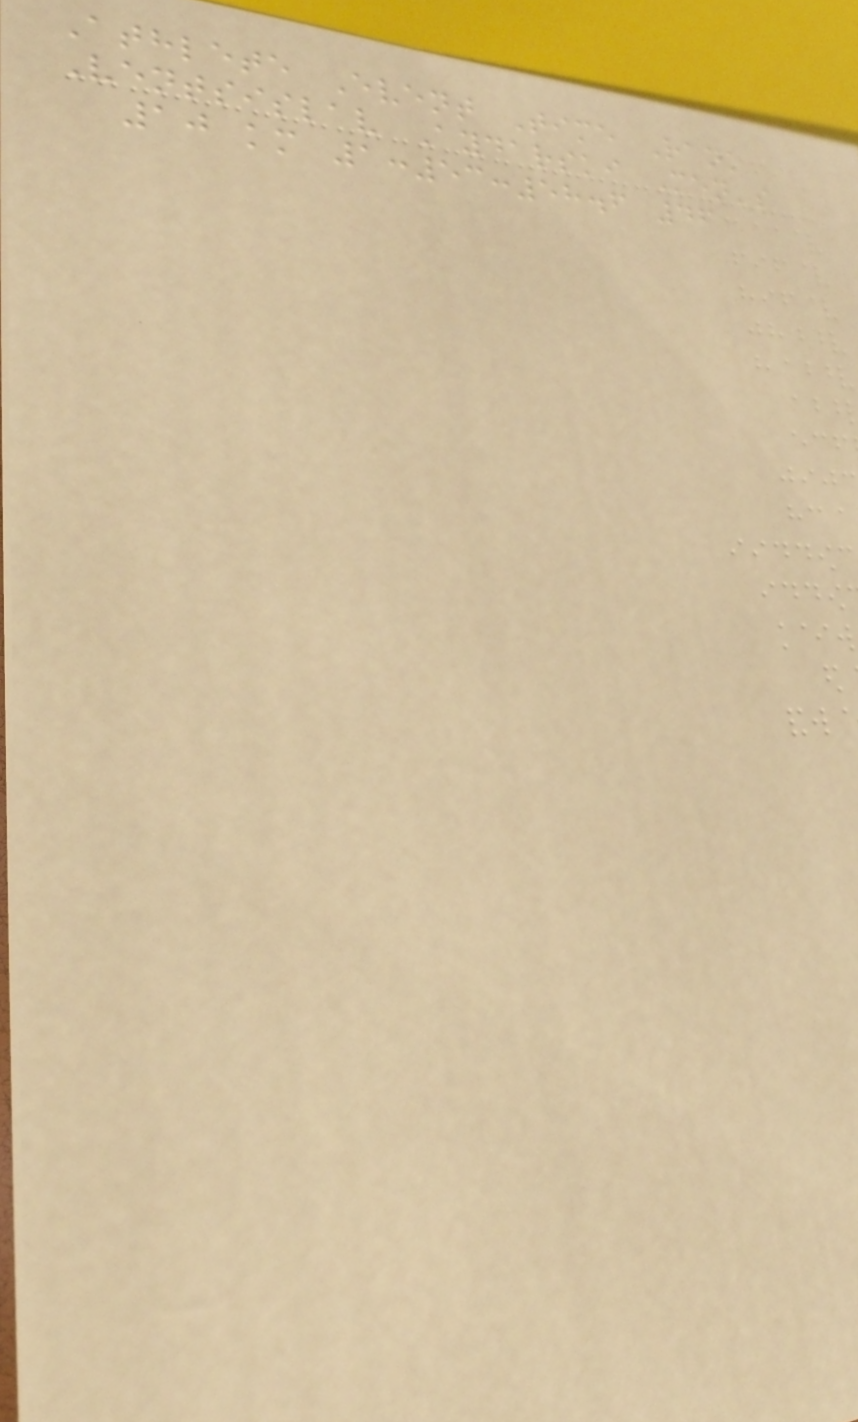Athlete Event Time Rank
Ventsislav Aydarski Men's
10 km 1:53:58.6 46
